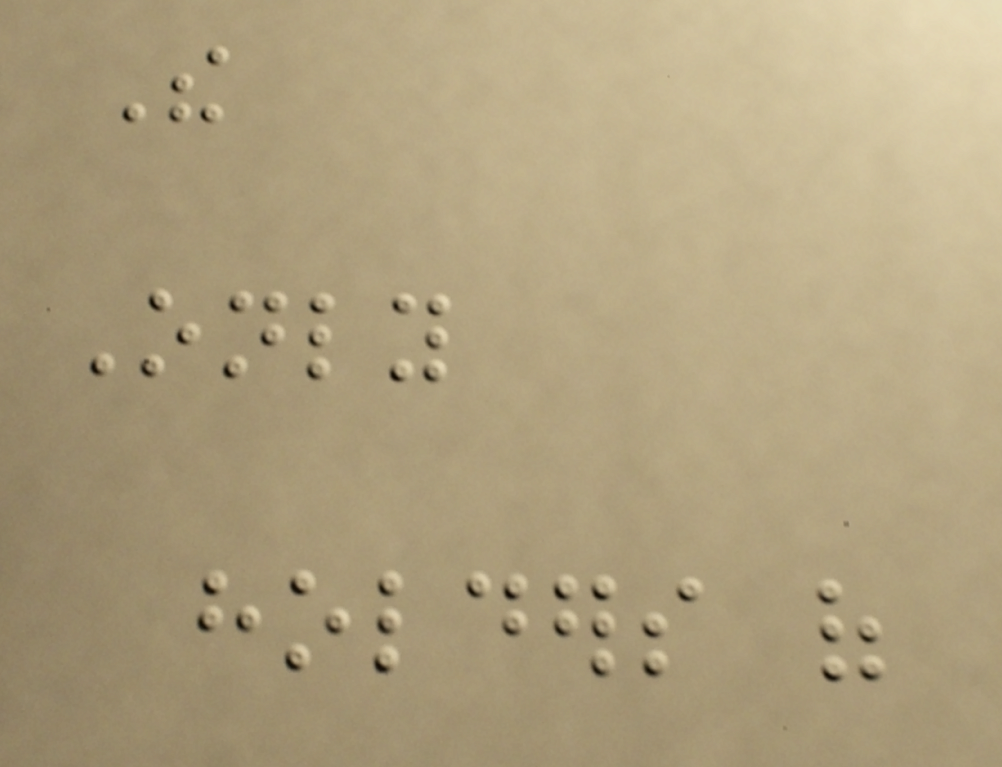The
Only
holders of
